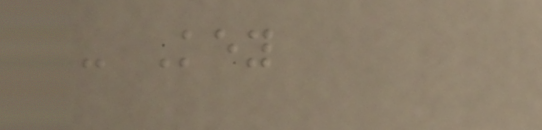- Key
